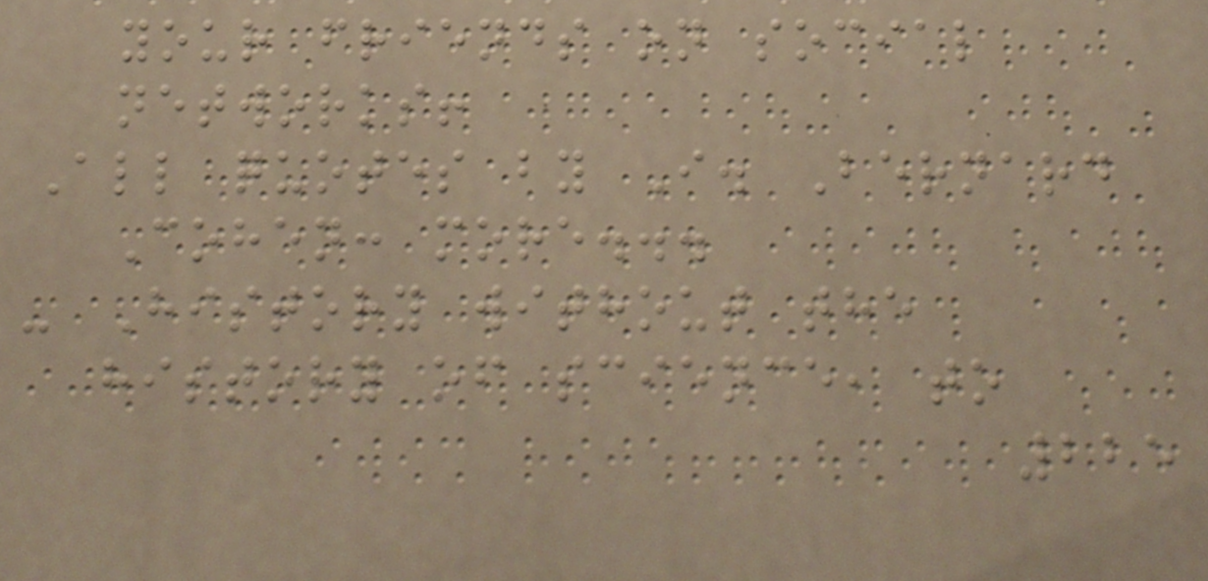your friends on social
networks!
All quotes by I. Bernard
Cohen: more...
- History without the
history of science, to
225
